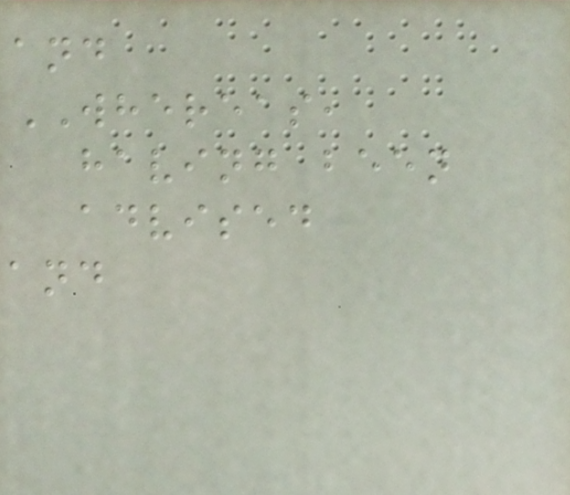and
WHEREAS,
having been
advised
and
